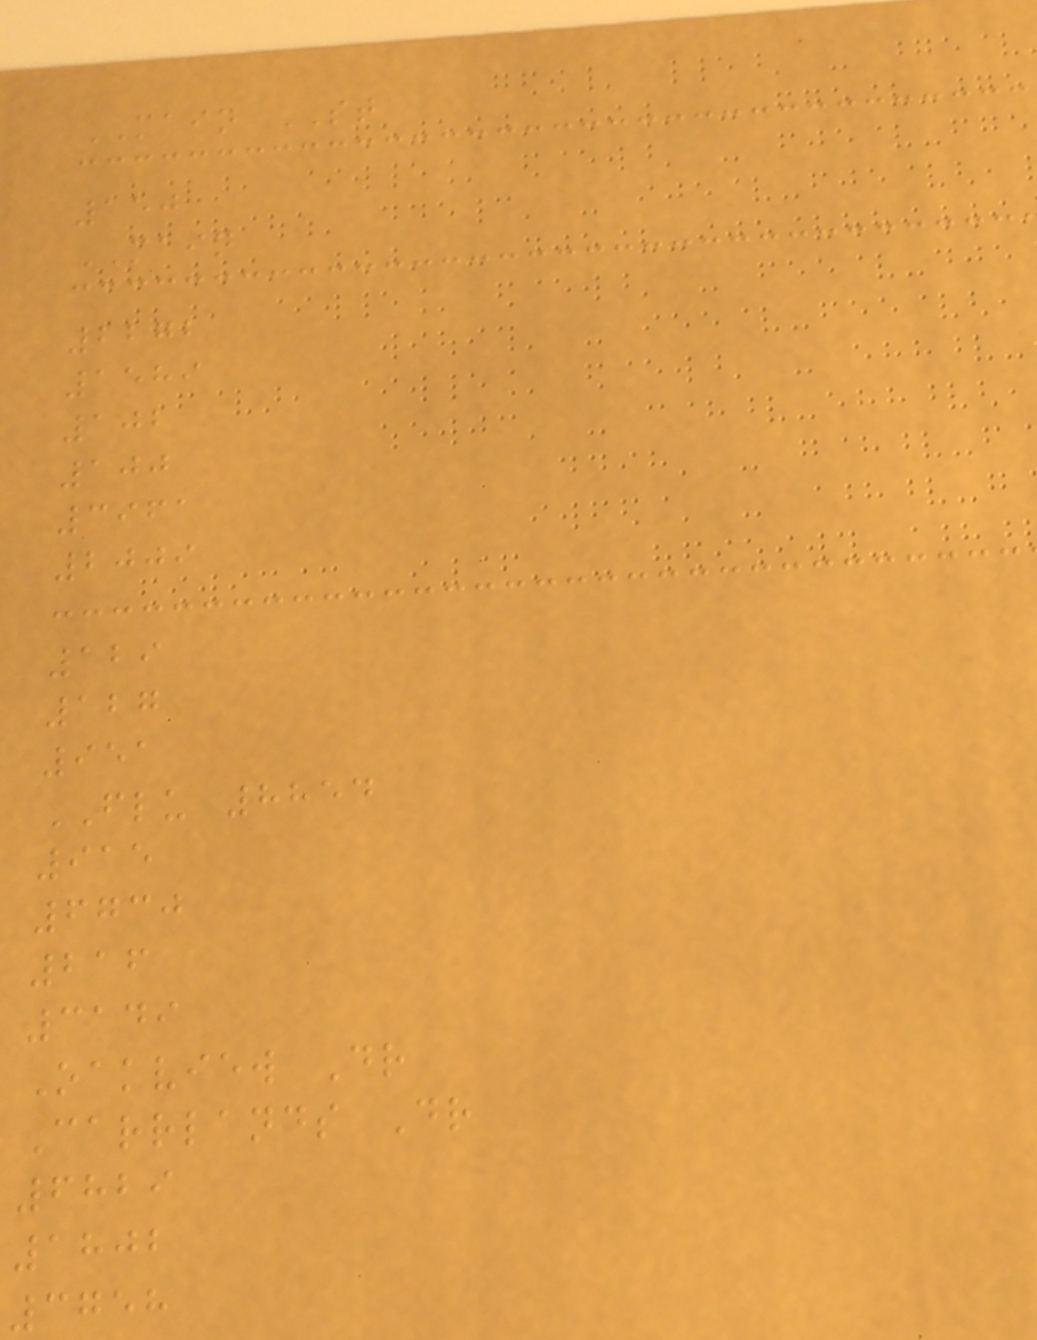MAIN ST
150
MAIN
2272
1589
102
100
3961
2009
129
127
951
FLU 8854
915
6730
216
3149
Oakview Dr
Carrlands Dr
6829
1802
3758
